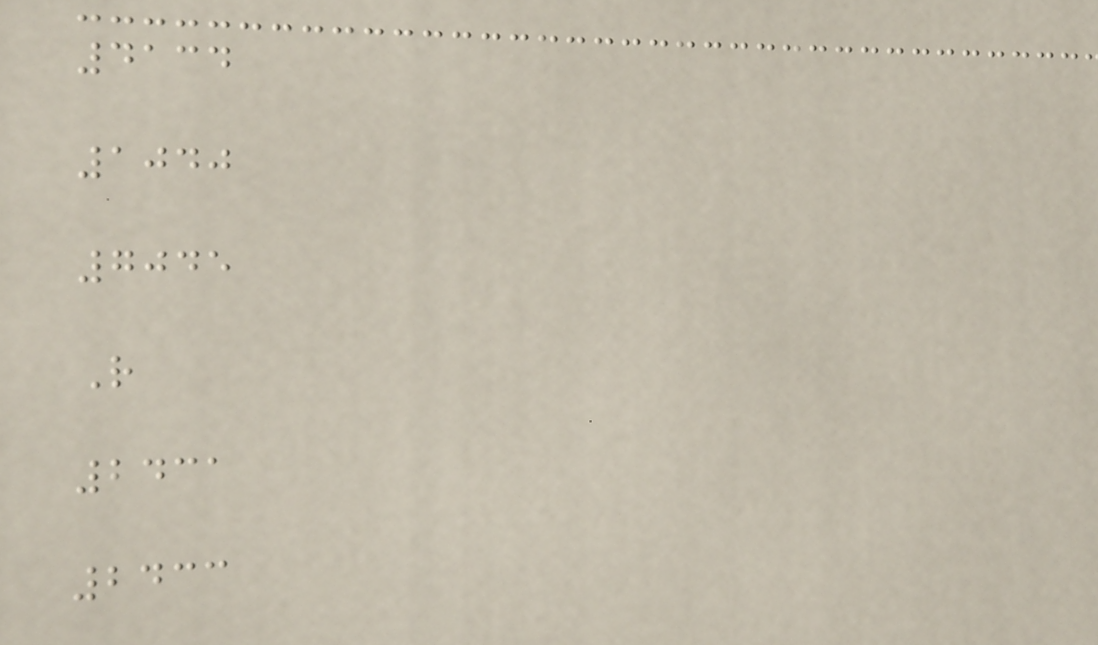4134
1040
7045
R
2431
2433
